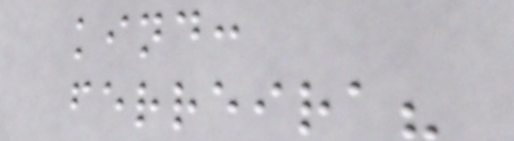kind:
ferreira?
